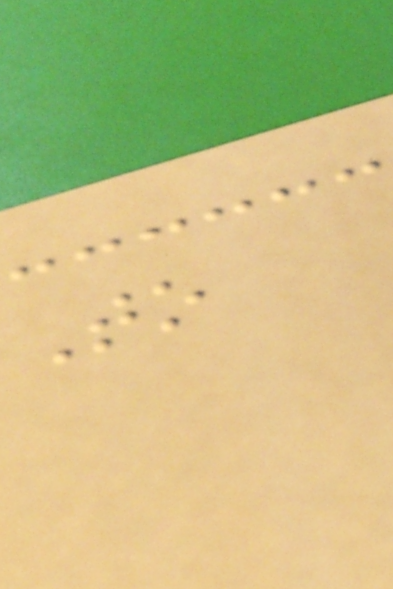To
